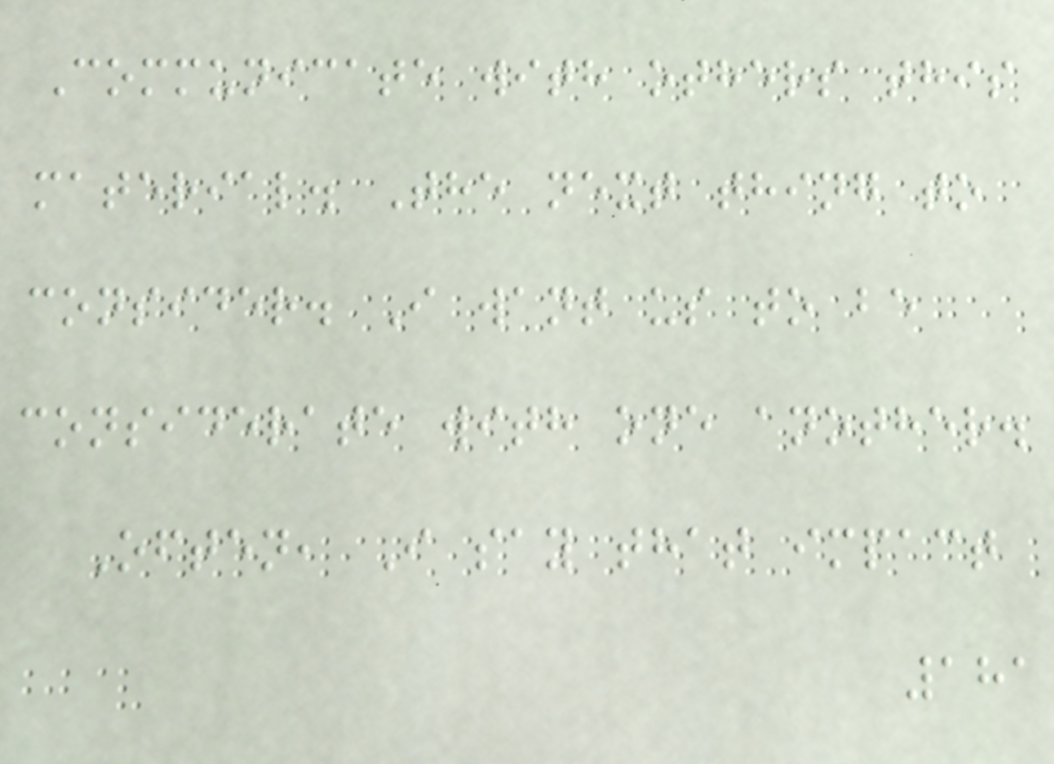Communicate with others this
material. The next thing to
consider. I want us to be
considerate with one another.
Often, I say that impact
181
